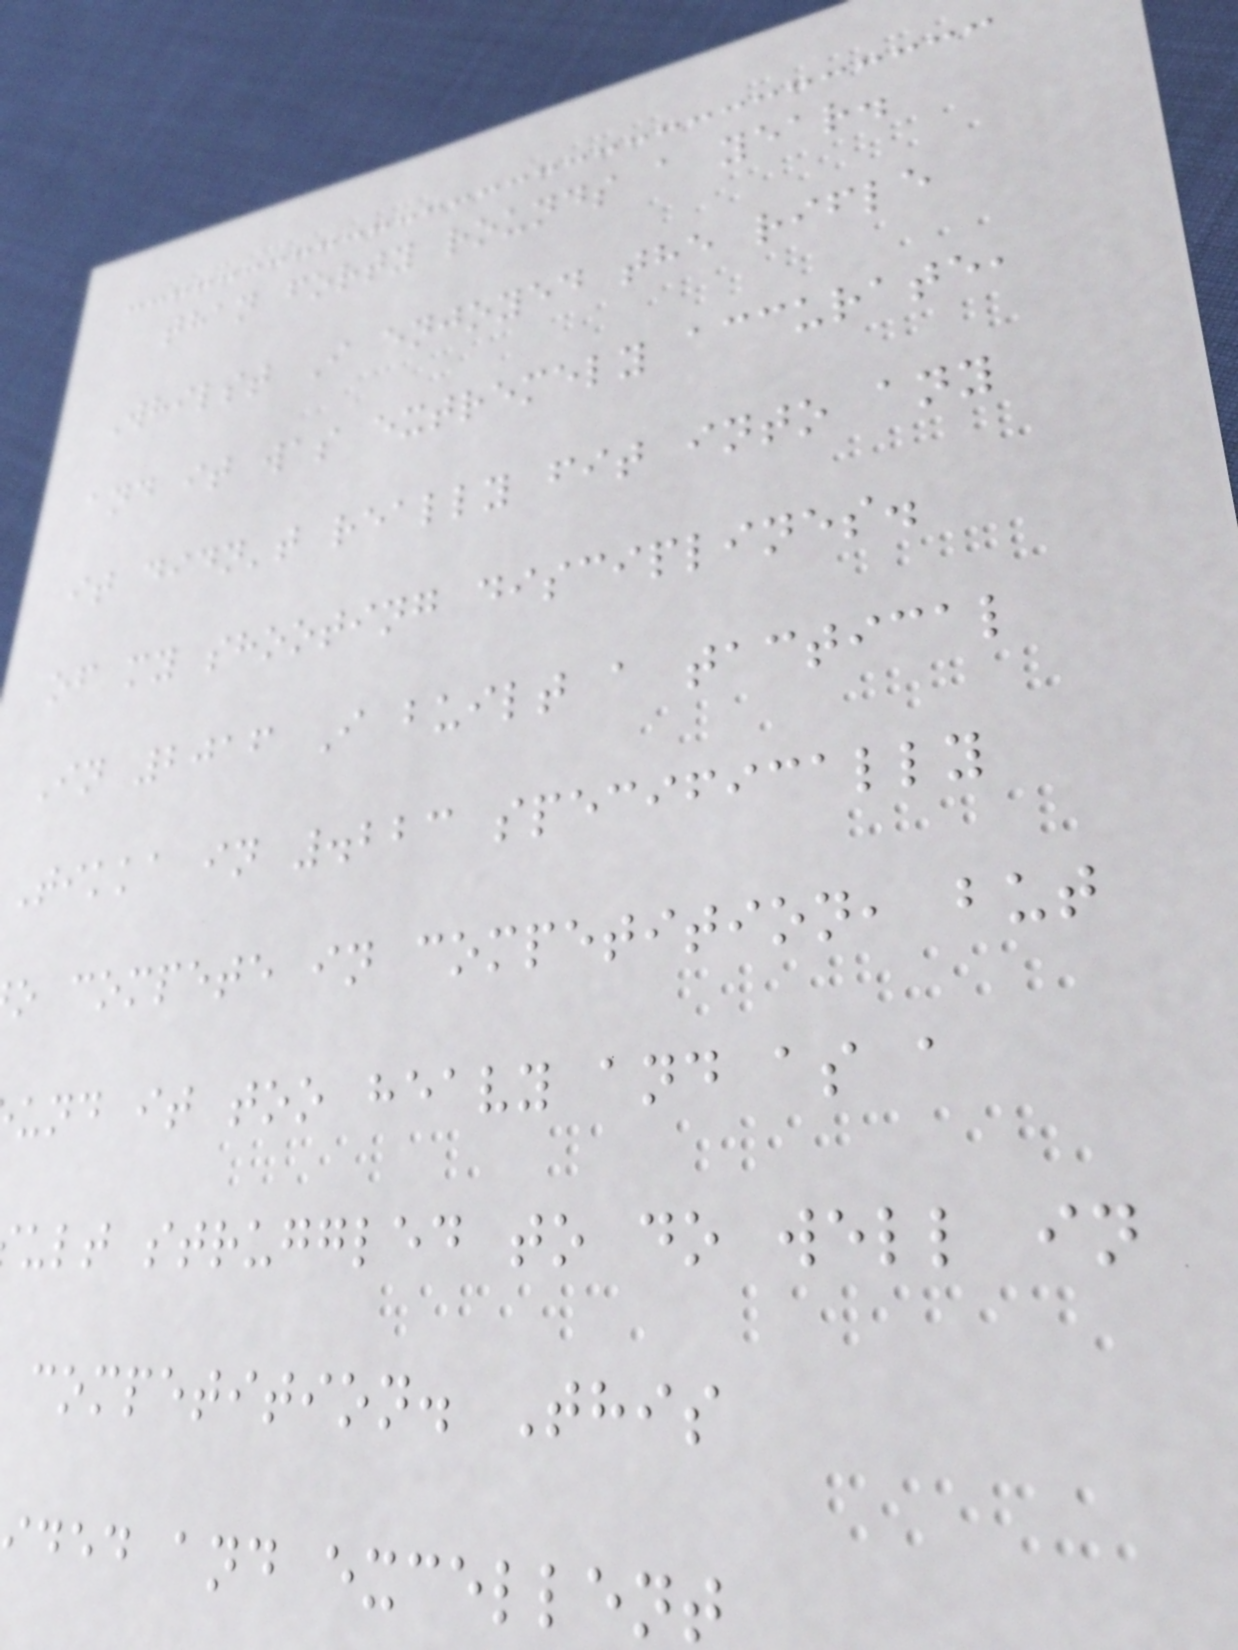than forty rounds a year.
Whilst I enjoyed the rifle
and it was extremely accurate,
it didn't really fit into any
of my shooting disciplines.
In 2016 I built a tactical
Tikka in .223 specifically
o compete in competition, but
und it too heavy and as a
ult struggled to do well in
competition. This
ded and excellent
